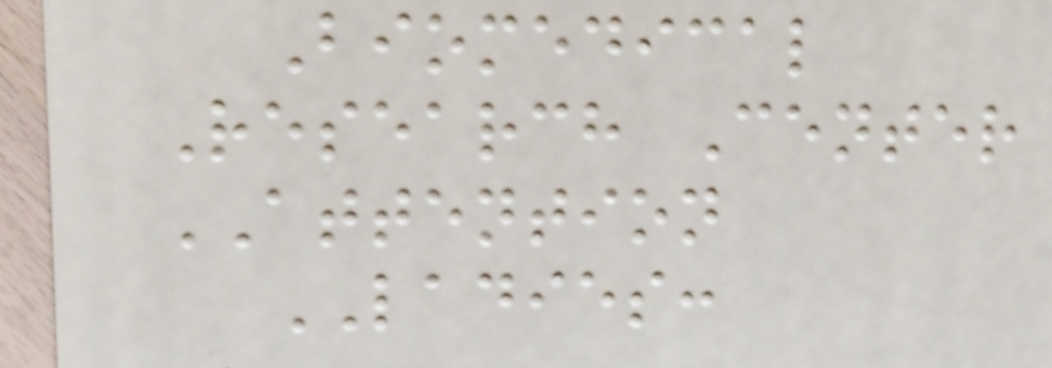Biomedical
Research Center
ATTENTION
LADIES:
